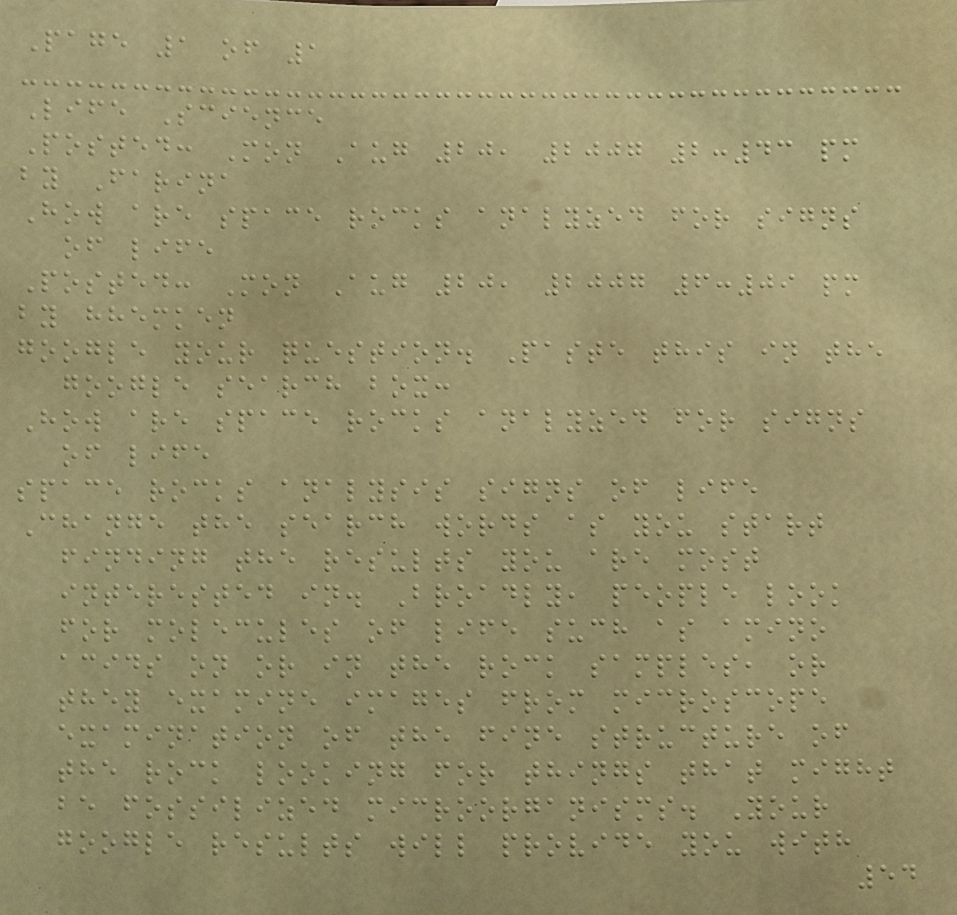Page 1 of 1
Life Science
Posted: Mon Aug 20, 2007 2:43 pm
by Farina
How are space rocks analyzed for signs
of life
Posted: Mon Aug 20, 2007 6:09 pm
by hhemken
google your question. Paste this in the
google search box:
How are space rocks analyzed for signs
of life
space rocks analysis signs of life
Change the search words as you start
finding the results you are most
interested in. Broadly, people look
for molecules of life such as amino
acids on or in the rock samples, or
they examine images from microscope
examination of the fine structure of
the rock looking for things that might
be fossilized microorganisms. Your
google results will provide you with
54
